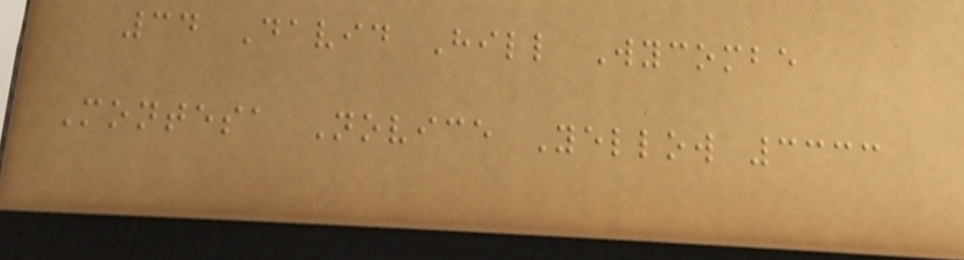34 David Hill Wycombe
Montesa Novice Yellow 3333
